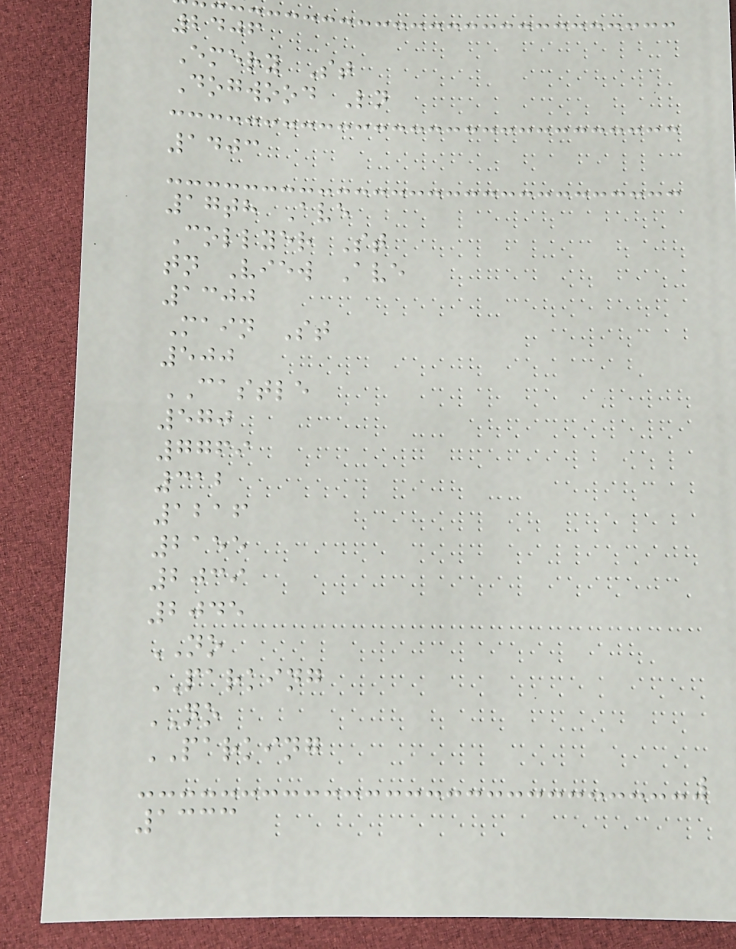2406
Emery St
Dogwood Ln
1403
17th Ave
Collyer St
tn View Ave
1300
Main St
500
CASTLE
570
7769
312
1216
2155
2039
2045
NO
PARKING
NO
PARKING
1333
